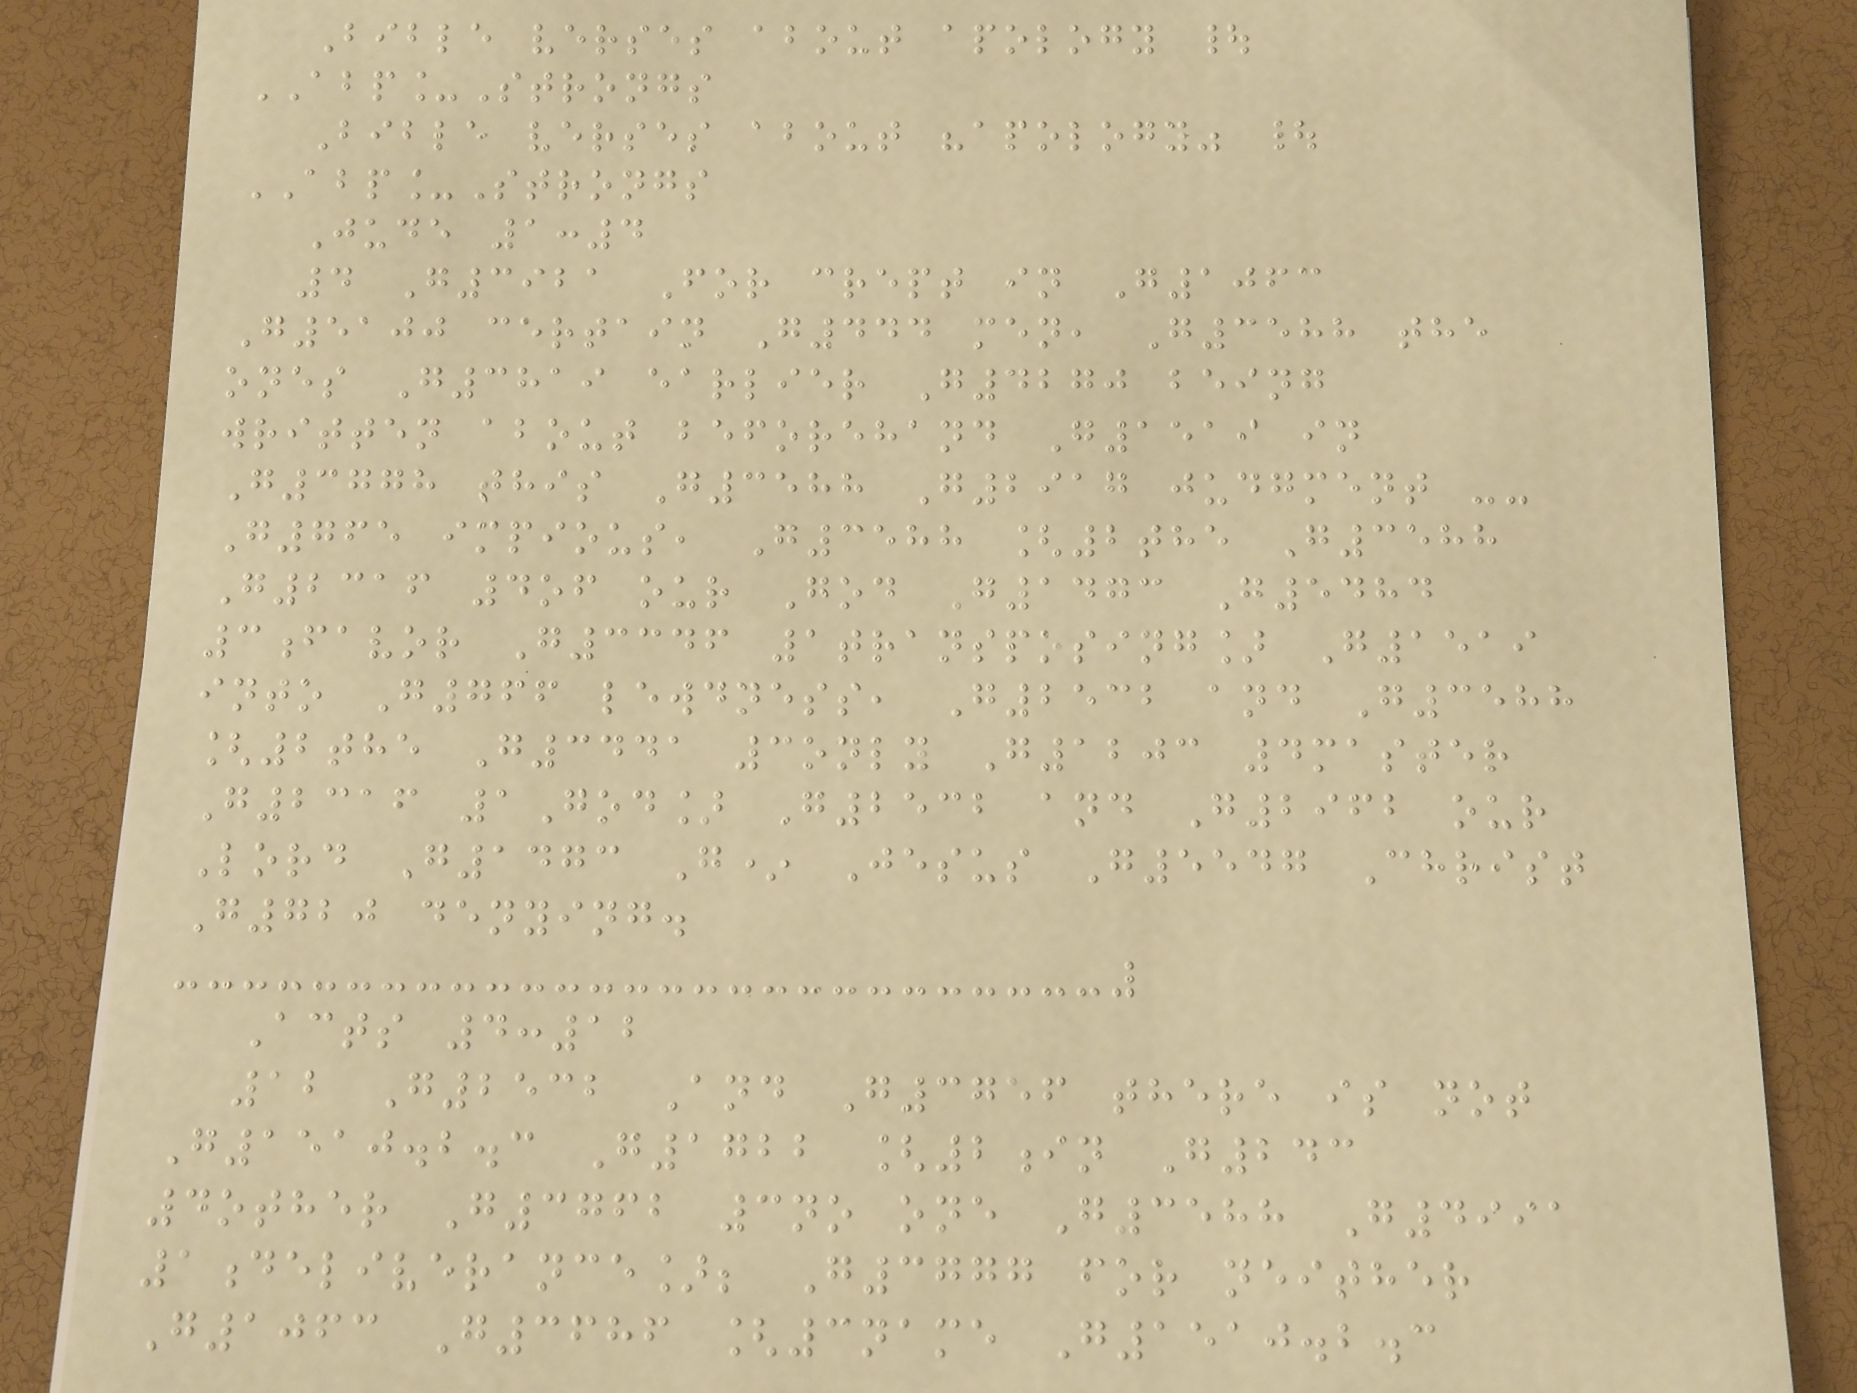Bible verses about apology |
ABP_Strongs
Bible verses about "apology" |
ABP_Strongs
Jude 1:4
4 G3921 For crept in G1063
G5100 certain G444 men, G3588 the
ones G3819 earlier G4270 being
written about beforehand G1519 in
G3778 this G3588 G2917 judgment --
G765 impious, G3588 [2the G3588
G2316 4of our God G1473 G5484
3favor G3346 1transposing] G1519
into G766 lewdness, G2532 and G3588
[2the G3441 3only G1203 4master
G2316 1God] G2532 and G2962 our
Lord G1473 G* Jesus G5547 Christ
G720 denying.
Acts 4:12
12 G2532 And G3756 there is not
G1510.2.3 G1722 [2in G243
4other G3762 3no one G3588 G4991
1deliverance]; G3777 for neither
G1063 G3686 [3name G1510.2.3
